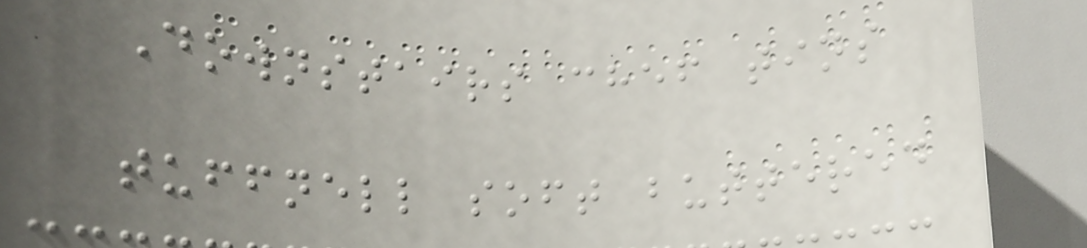Downstairs chef tins
tuffnell soft buttered
